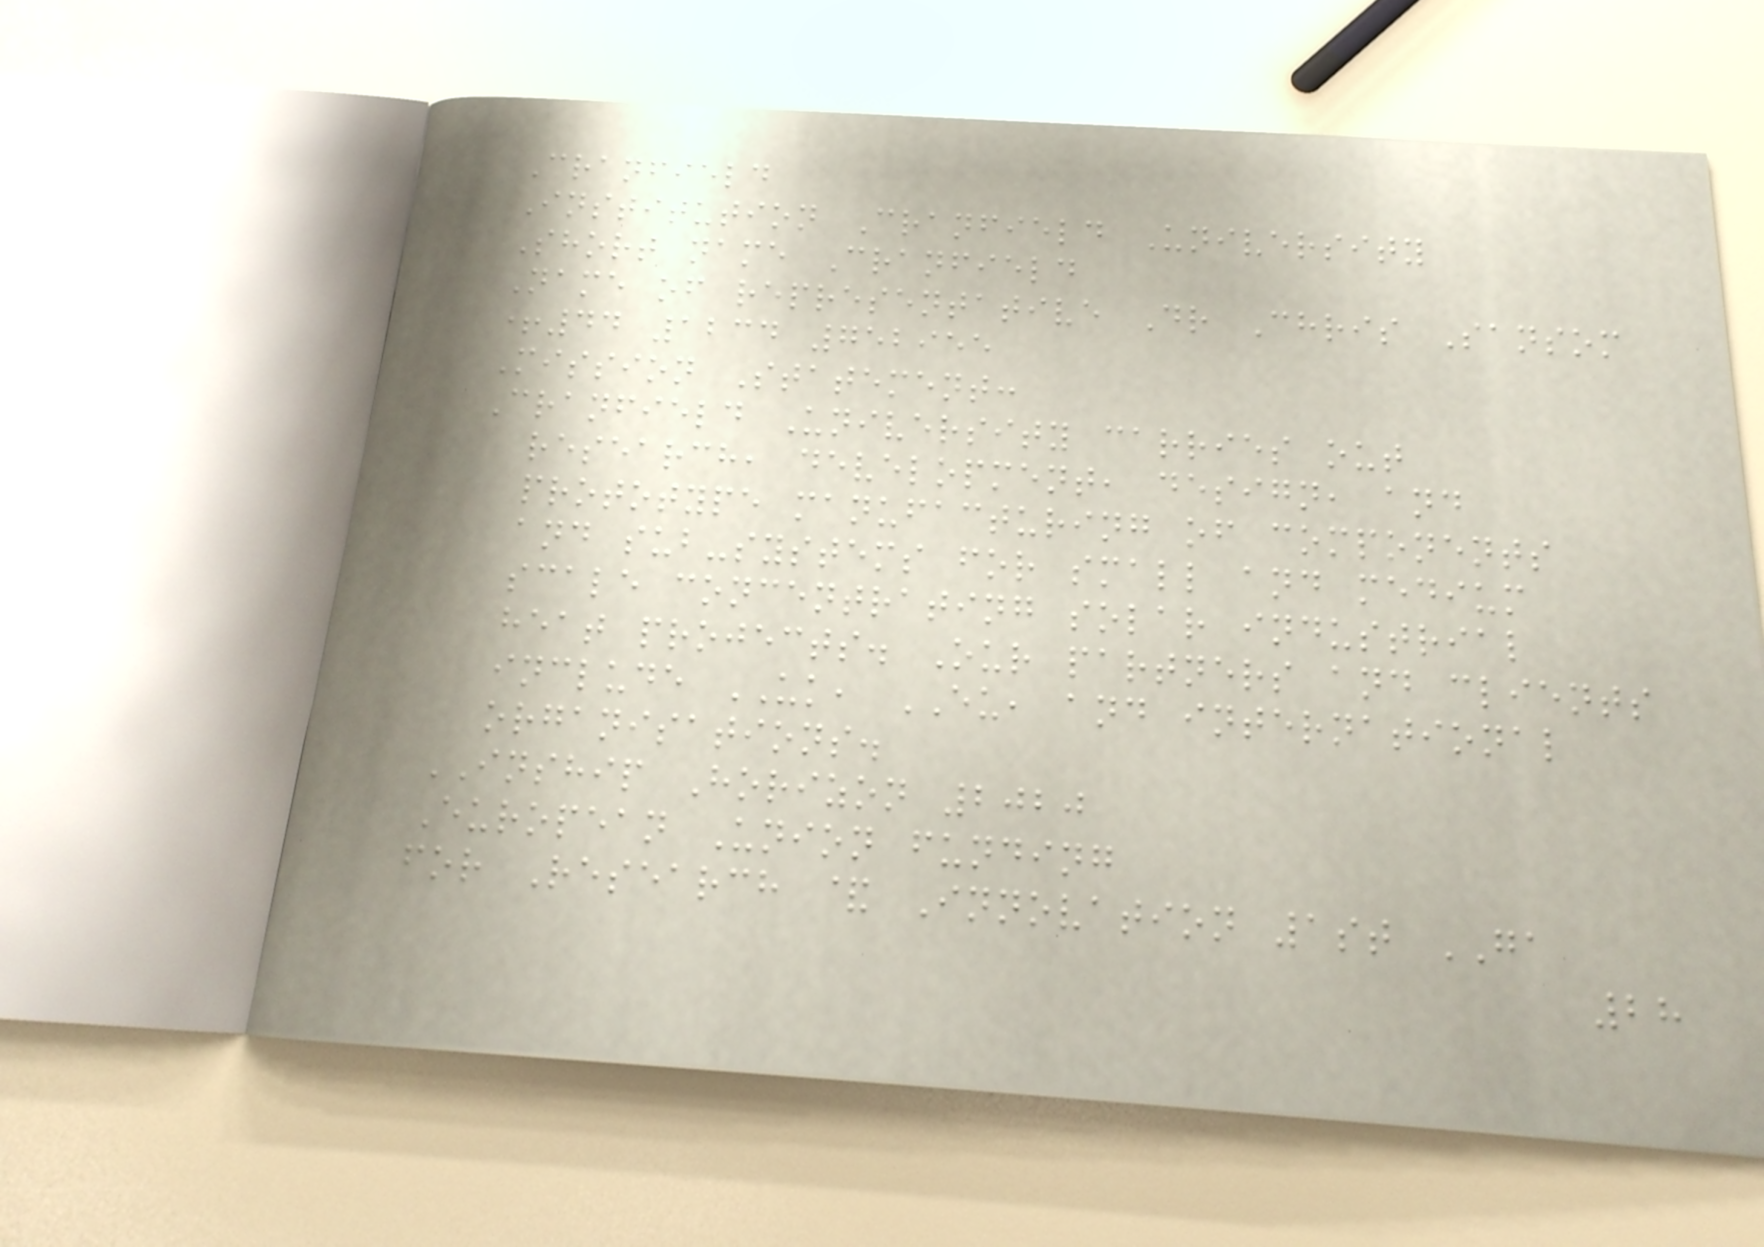Cranfield
Institution Cranfield University
Short name Cranfield
Name of representative Dr Chris Sansom
+44 1234 752955
Mission Statement:
Cranfield University carries out
research, development, design, and
prototype manufacturing of components
and sub-systems for small and medium
scale concentrating solar industrial
heat projects. Our partners and clients
include UK, EU, and international
organisations.
INSHIP Horizon 2020
European Union funding
for Research & Innovation 1st GA
28
